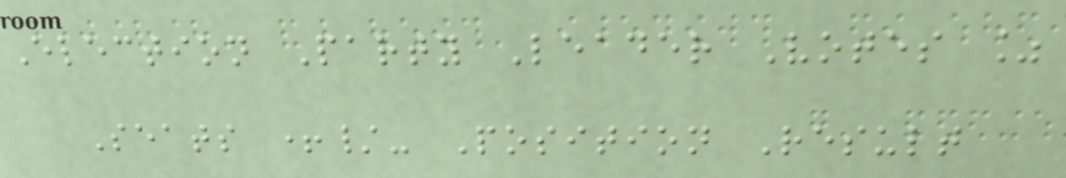Election Party Leader Votes %
Seats +/- Position Result
